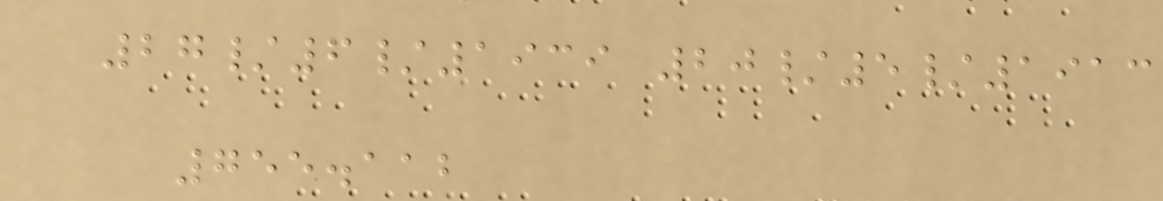27/6/1939 20/5/1913
755.112
